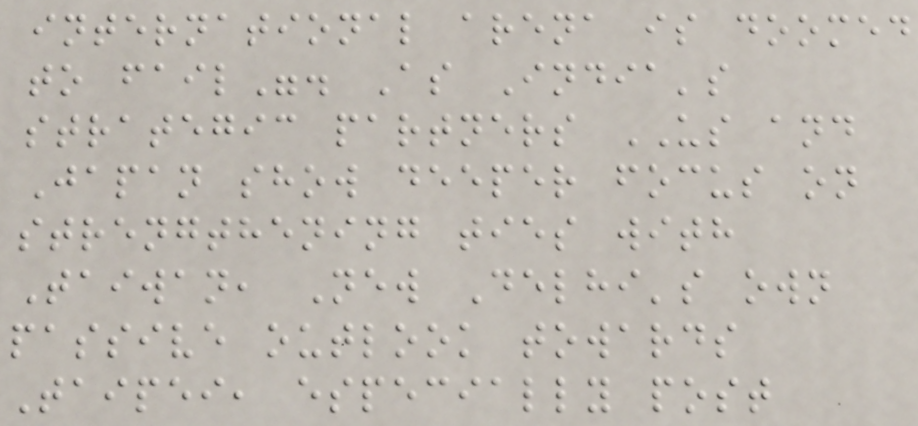international arena is doomed
to fail". As India's
strategic partners US and
Japan show deeper focus on
strengthening ties with
Taiwan, New Delhi's own
passive outlook towards
Taipei, especially post
